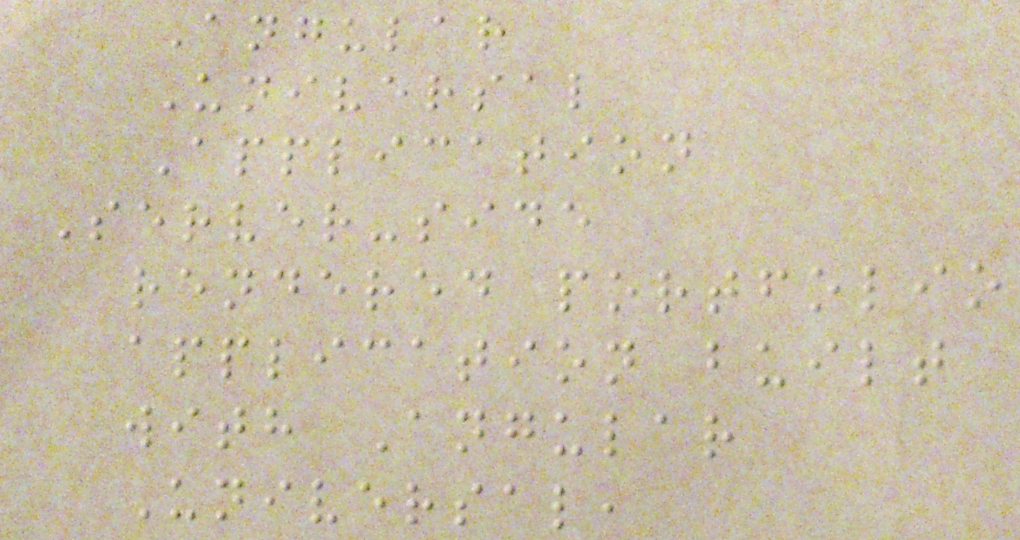Angular
Universal
Application
Server-side
rendered portfolio
application built
with Angular
Universal,
